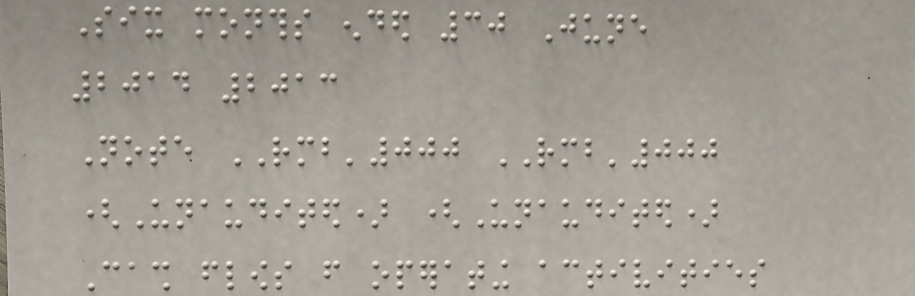Six months ended 30 June
2014 2013
Note RMB'000 RMB'000
(Unaudited) (Unaudited)
Cash flows from operating activities
